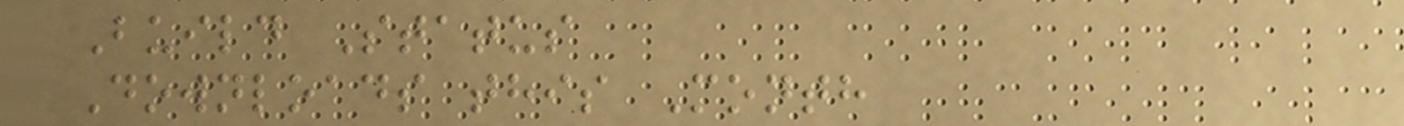Build Status
Downloads this Month
